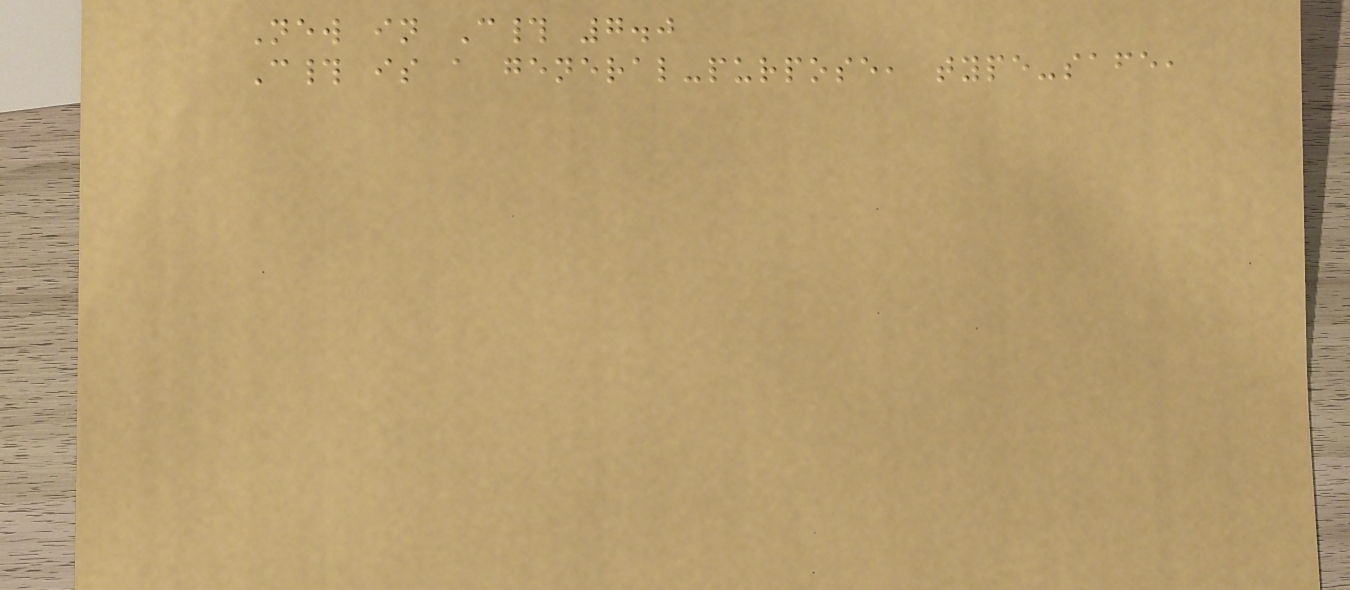New in C# 7.0
C# is a general-purpose, type-safe,
